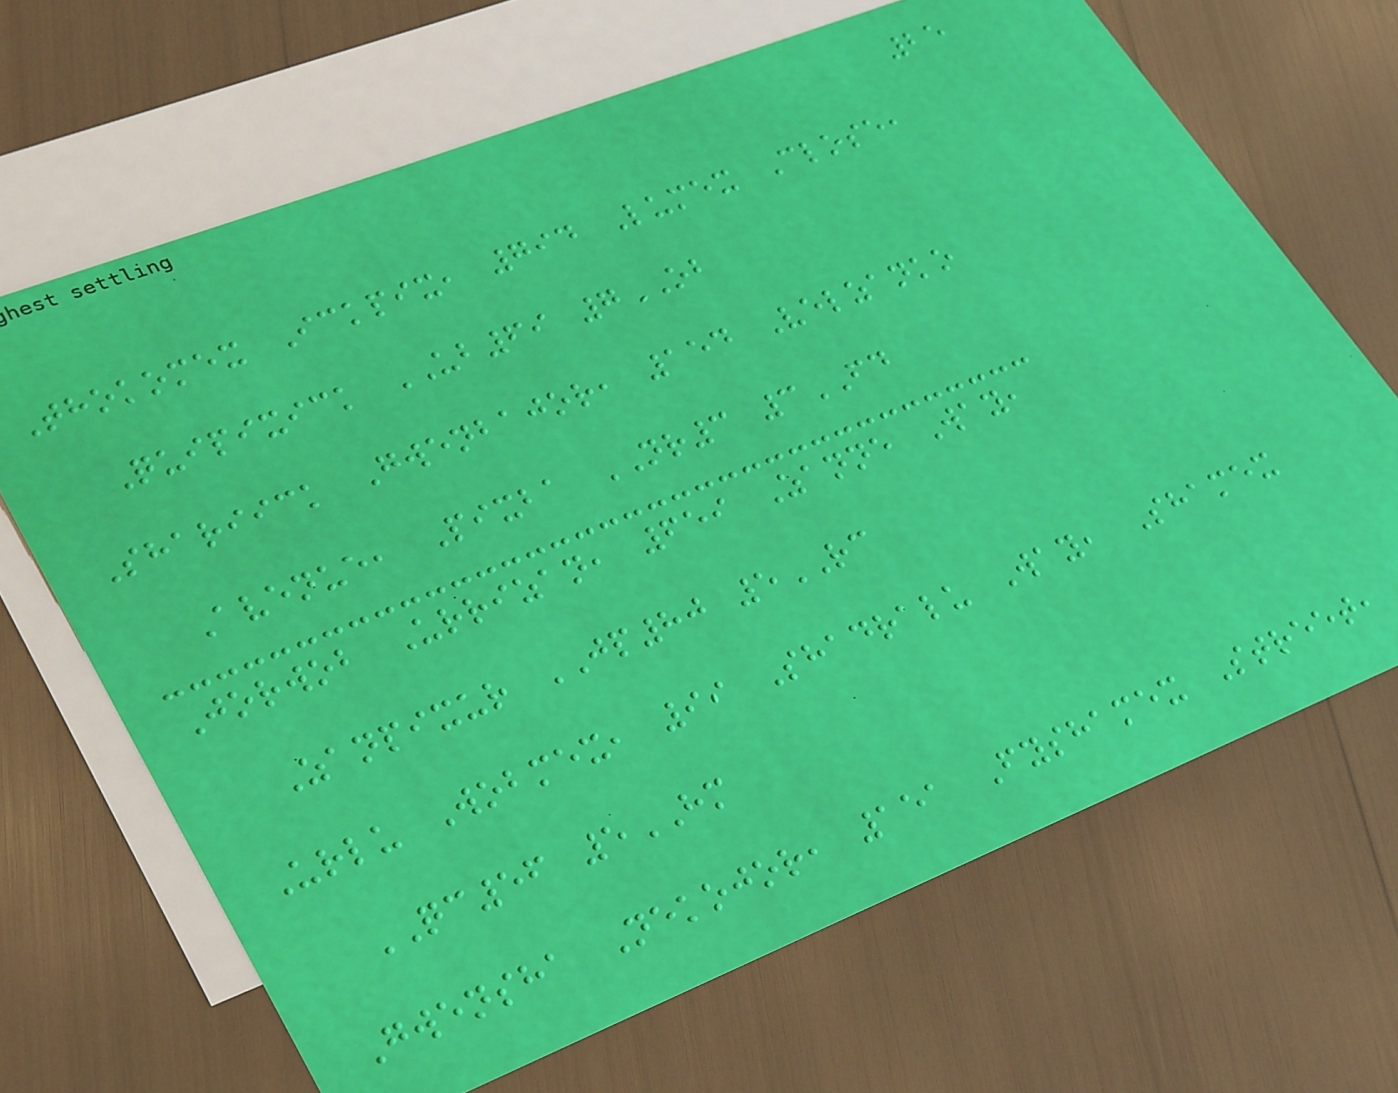25
Thokomex Ickpix, 794 Lumex Close,
Quipixick UB69 7OB
Shariick Gwenbajor, 154 Velzanko
Avenue, Pixba NR3 3FD
Jorwob Urrizan, 659 Zanne Way,
Zanpixur JP80 5RC
Urlu Wobmex, 99 Shadralu Way, Shamex
QC56 5HM
Gwensha Nekojor, 151 Fyshamex Street,
